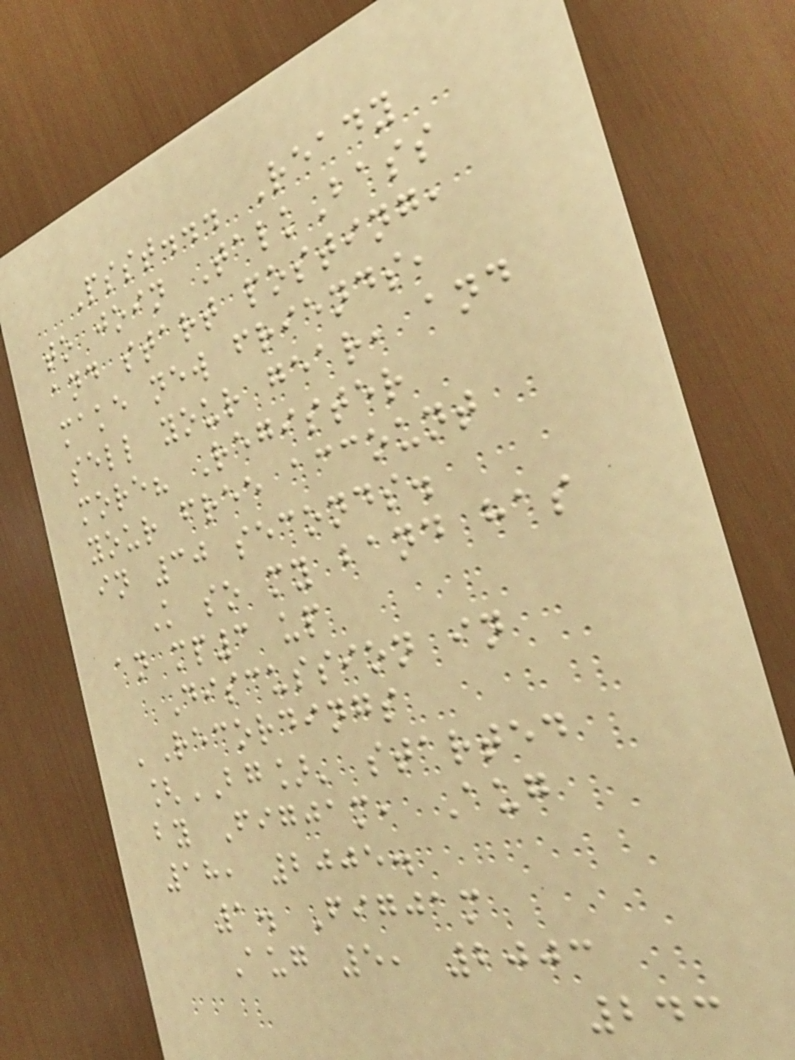Psst... Ready
to join TalkBass
and start posting,
make new friends,
sell your gear, and
more? Register
your free account
in 30 seconds.
K so my band has
an mp3 up
Discussion in
'Recordings
[BG]' started
by Figjam, Aug
18, 2005.
1. Figjam
Aug 5, 2003
243
